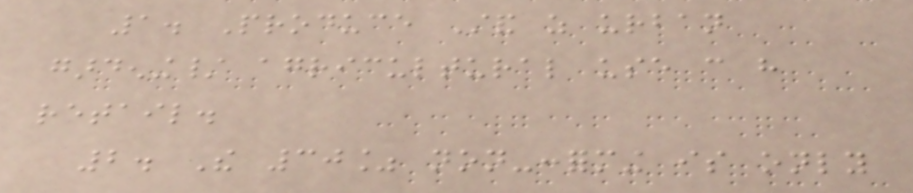1. Produce Stand as urban
gardening/ agricultural use can have
retail.
2. The 30% non-conforming is only
